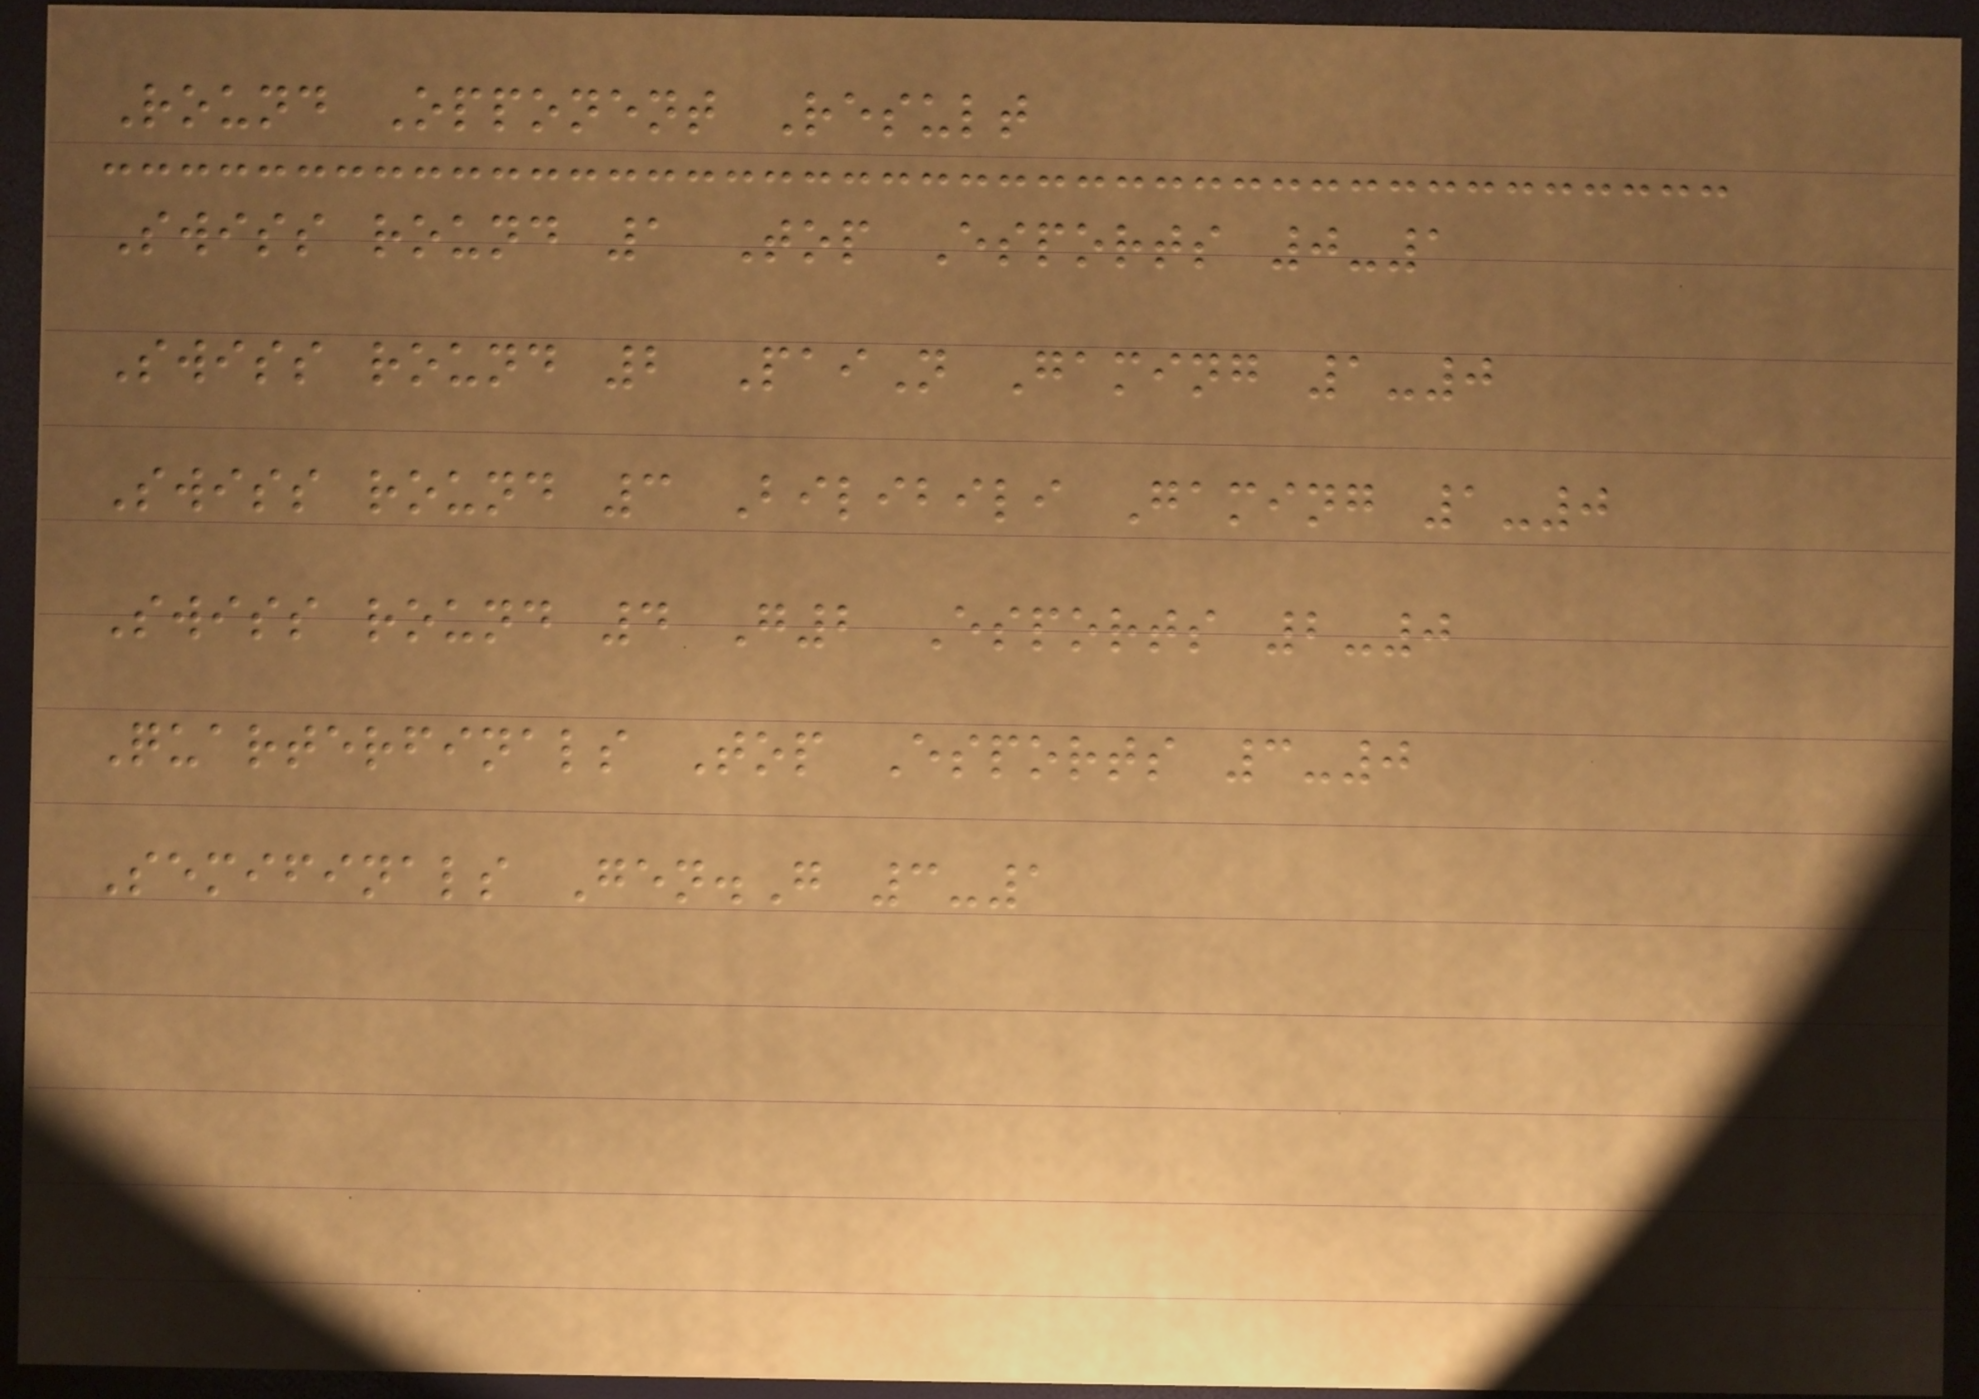Round Opponent Result
Swiss round 1 Top Esports 0-1
Swiss round 2 PaiN Gaming 1-0
Swiss round 3 Bilibili Gaming 1-0
Swiss round 4 G2 Esports 2-0
Quarterfinals Top Esports 3-0
Semifinals Gen.G 3-1
